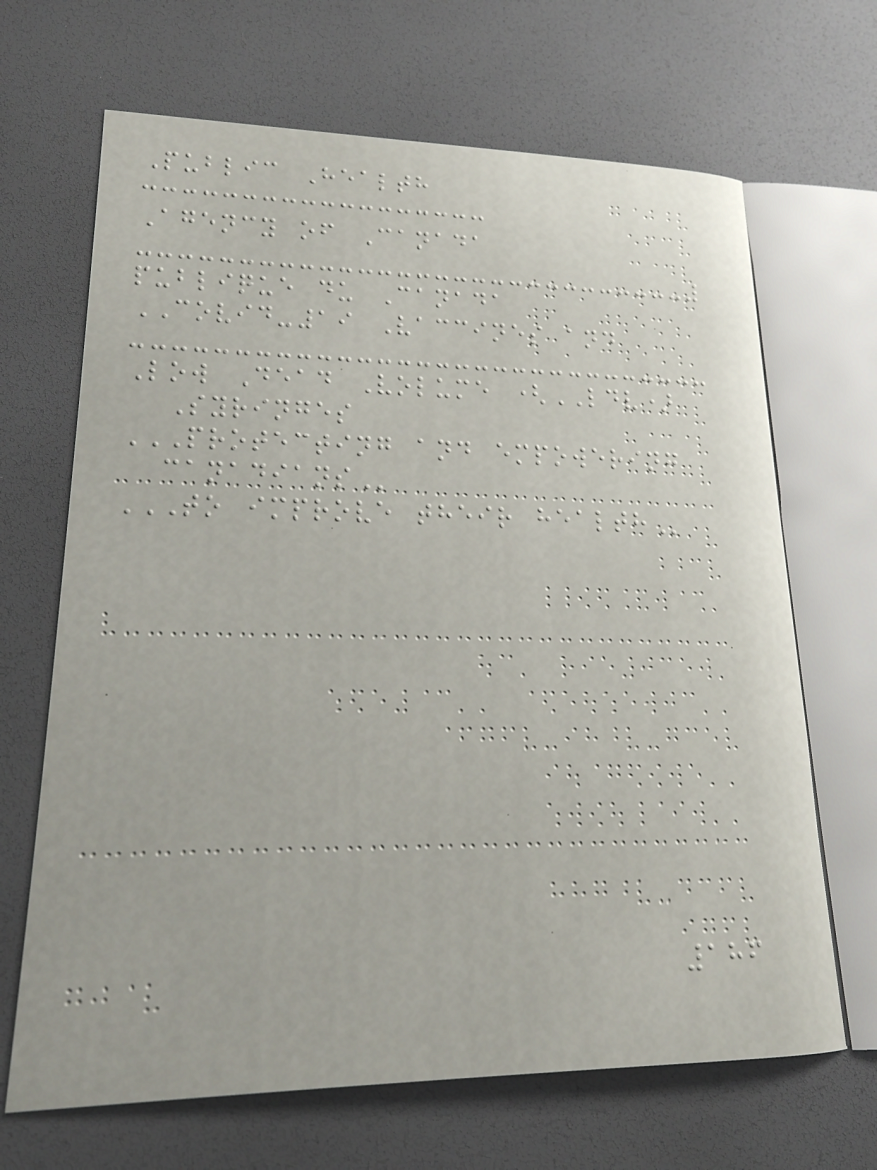Public Health
Agency of Canada
publique du Canada
COVID-19 Vaccines and
Low Dead Volume (LDV)
Syringes
PROTECTING AND EMPOWERING
CANADIANS
TO IMPROVE THEIR HEALTH
186
